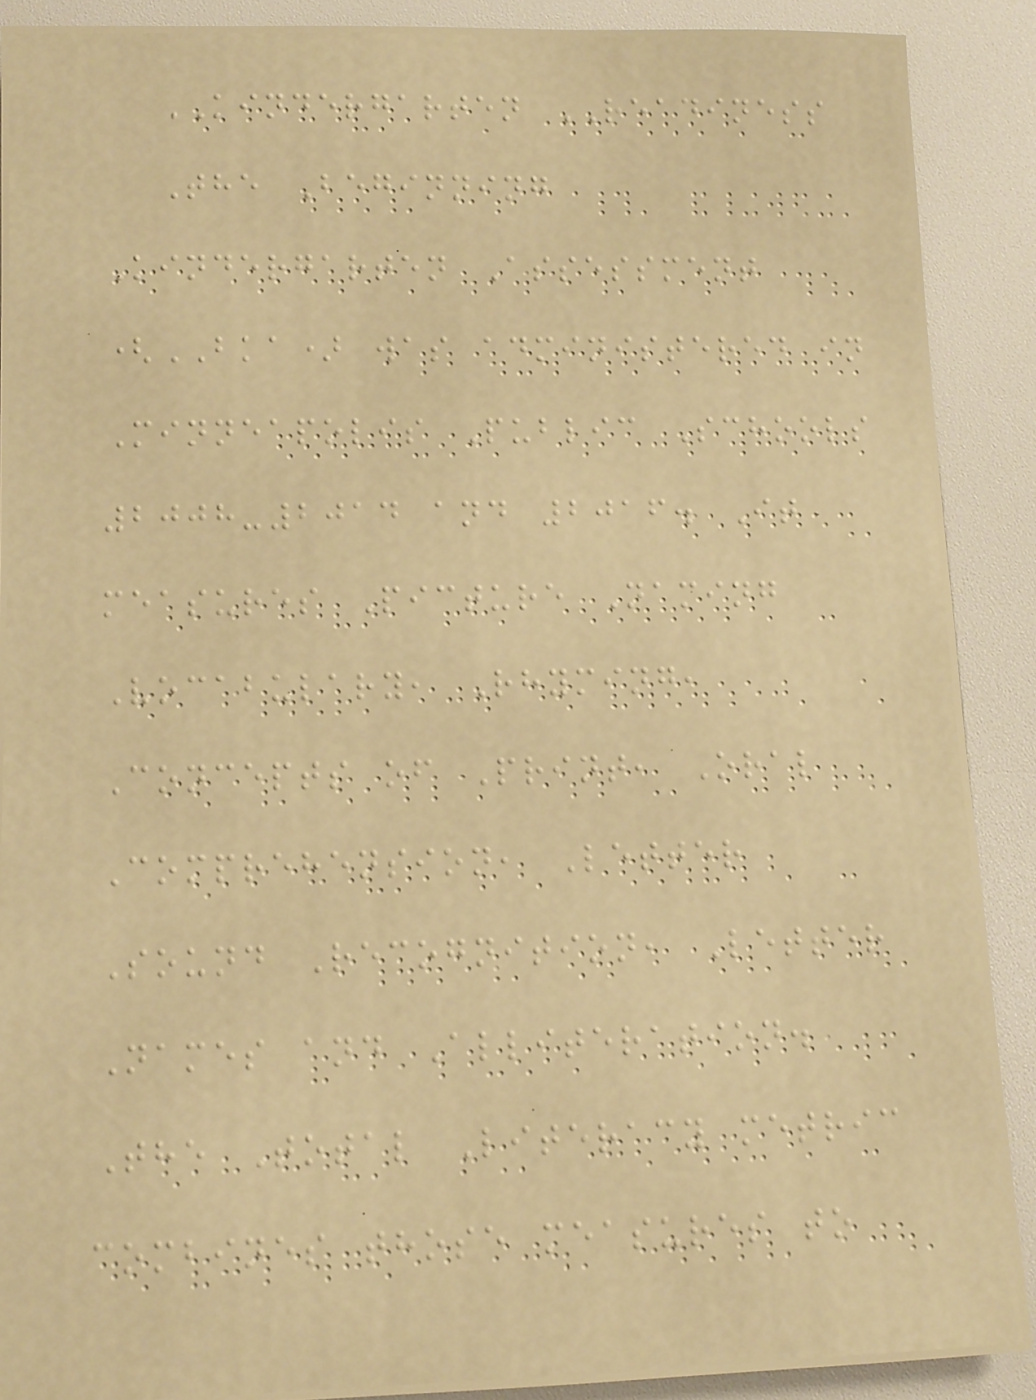KINDERGARTEN READINESS
The Beginning
Kindergarten Assessment
(BKA) was administered in
Minneapolis Public Schools
2008-2014 and 2016. It
measures Picture Naming
Vocabulary, Rhyming,
Concepts of Print, Oral
Comprehension, Letter
Sound Recognition, Letter
Names and Alliteration.
The Total Literacy metric
combines those measures to
